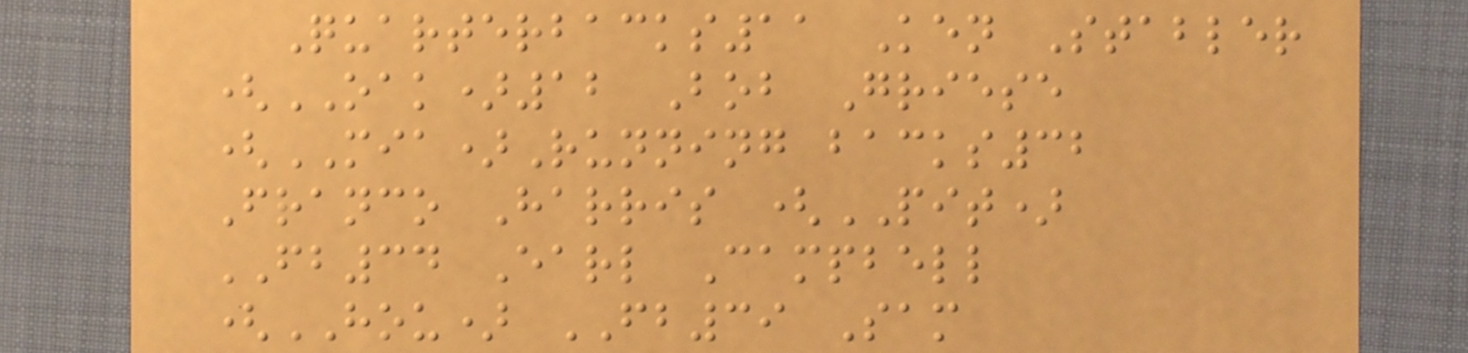Quarterbacks11 Ken Stabler
(OAK)12 Bob Griese
(MIA)Running backs32
Franco Harris (PIT)
FB34 Earl Campbell
(HOU) FB39 Sam
